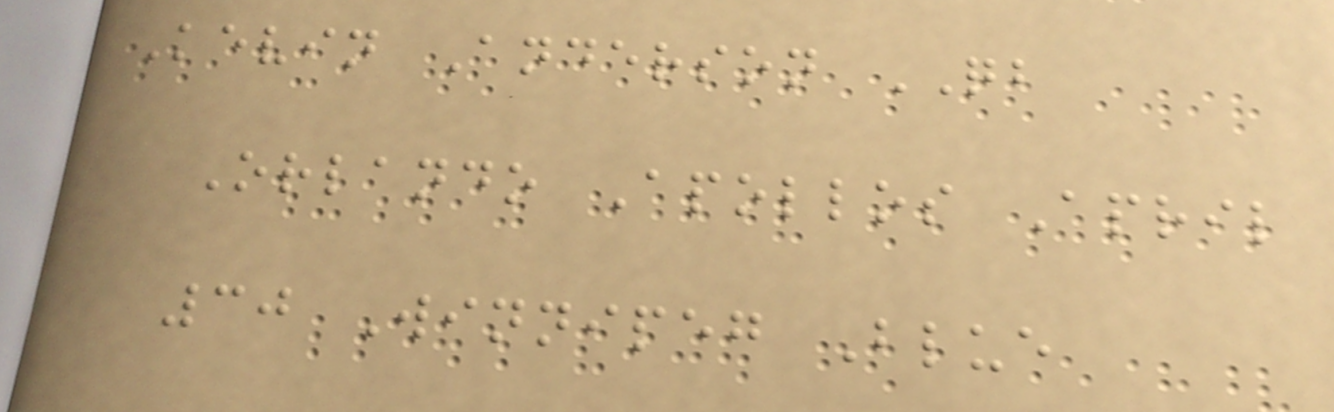Kevin Anderson QB
Orlando Apollos April
30 Winnipeg Blue
